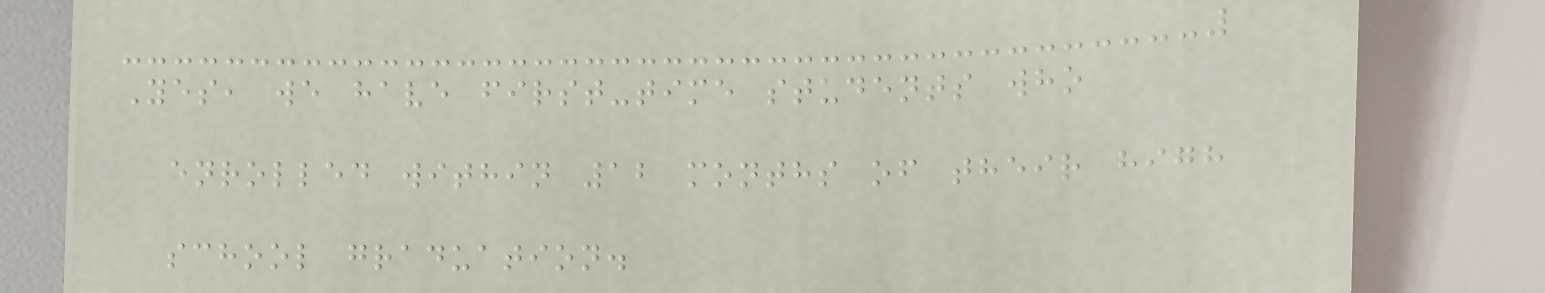Yes, we have first-time students who
enrolled within 12 months of their high
school graduation.
